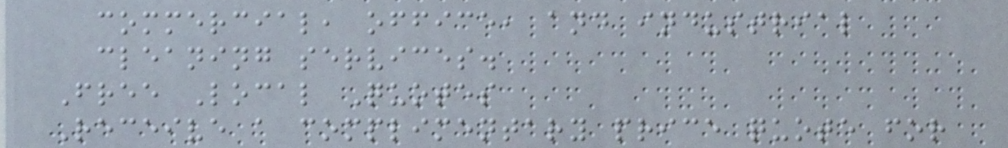commercial, office, and industrial
cleaning services.
Free Local Quotes
Receive a complimentary price quote for
